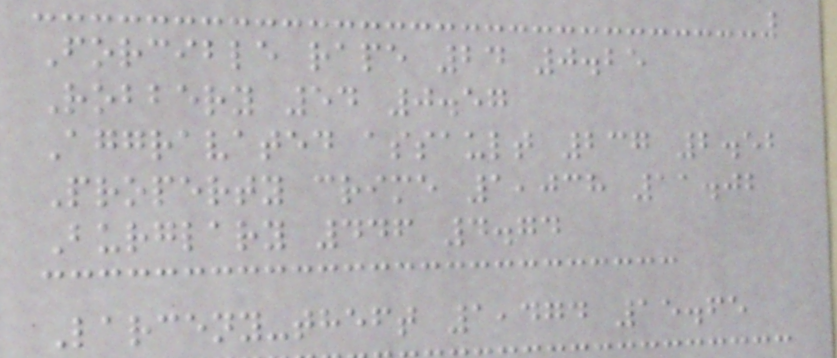Forcible rape 24 0.25
Robbery 54 0.57
Aggravated assault 237 2.52
Property crime 1,038 11.02
Burglary 446 4.74
Larceny-theft 1,474 15.65
